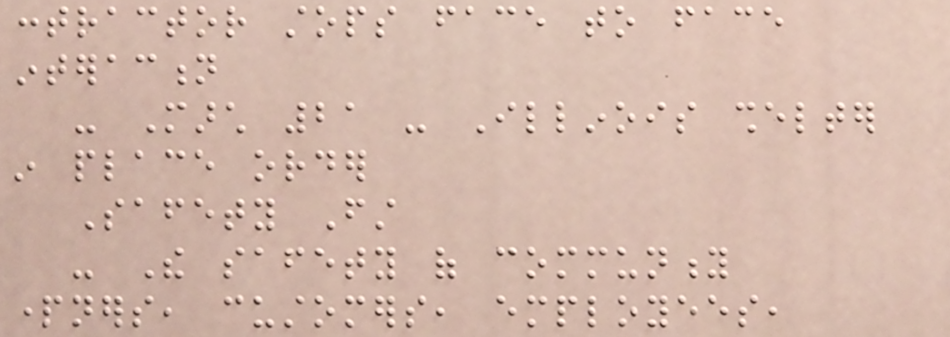contractor stops face to face
interaction
- March 21 - Illinois shelter
in place order
Safety First
- The safety of community
partners, customers, employees,
